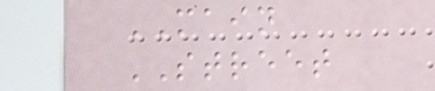MAIN
STREET
